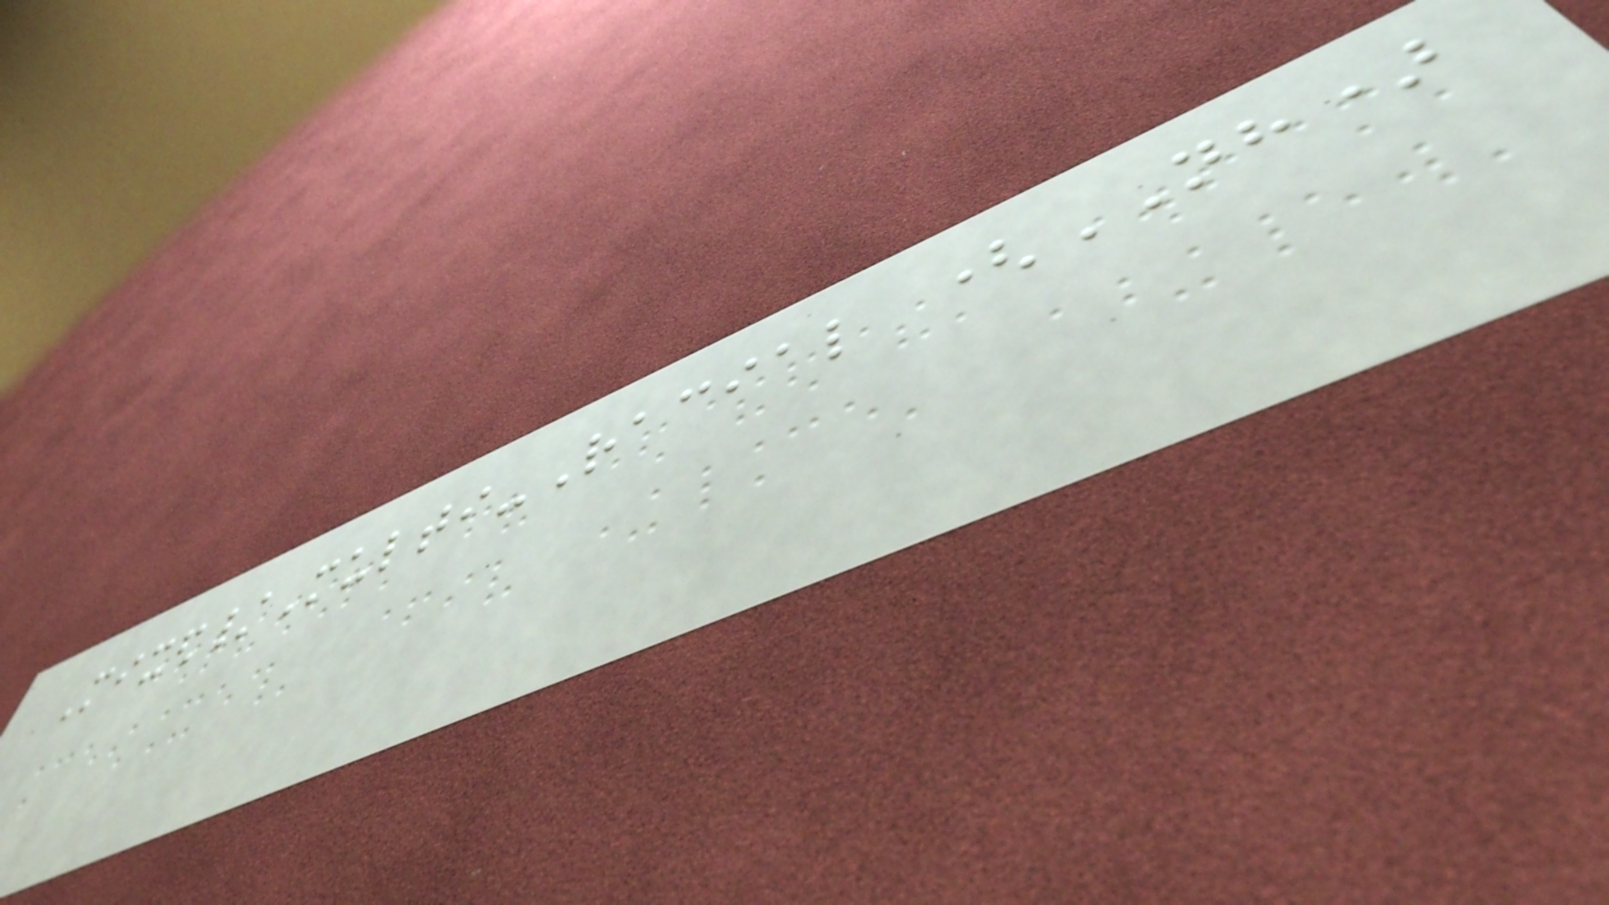Mixed/Multi-Racial (NH)
